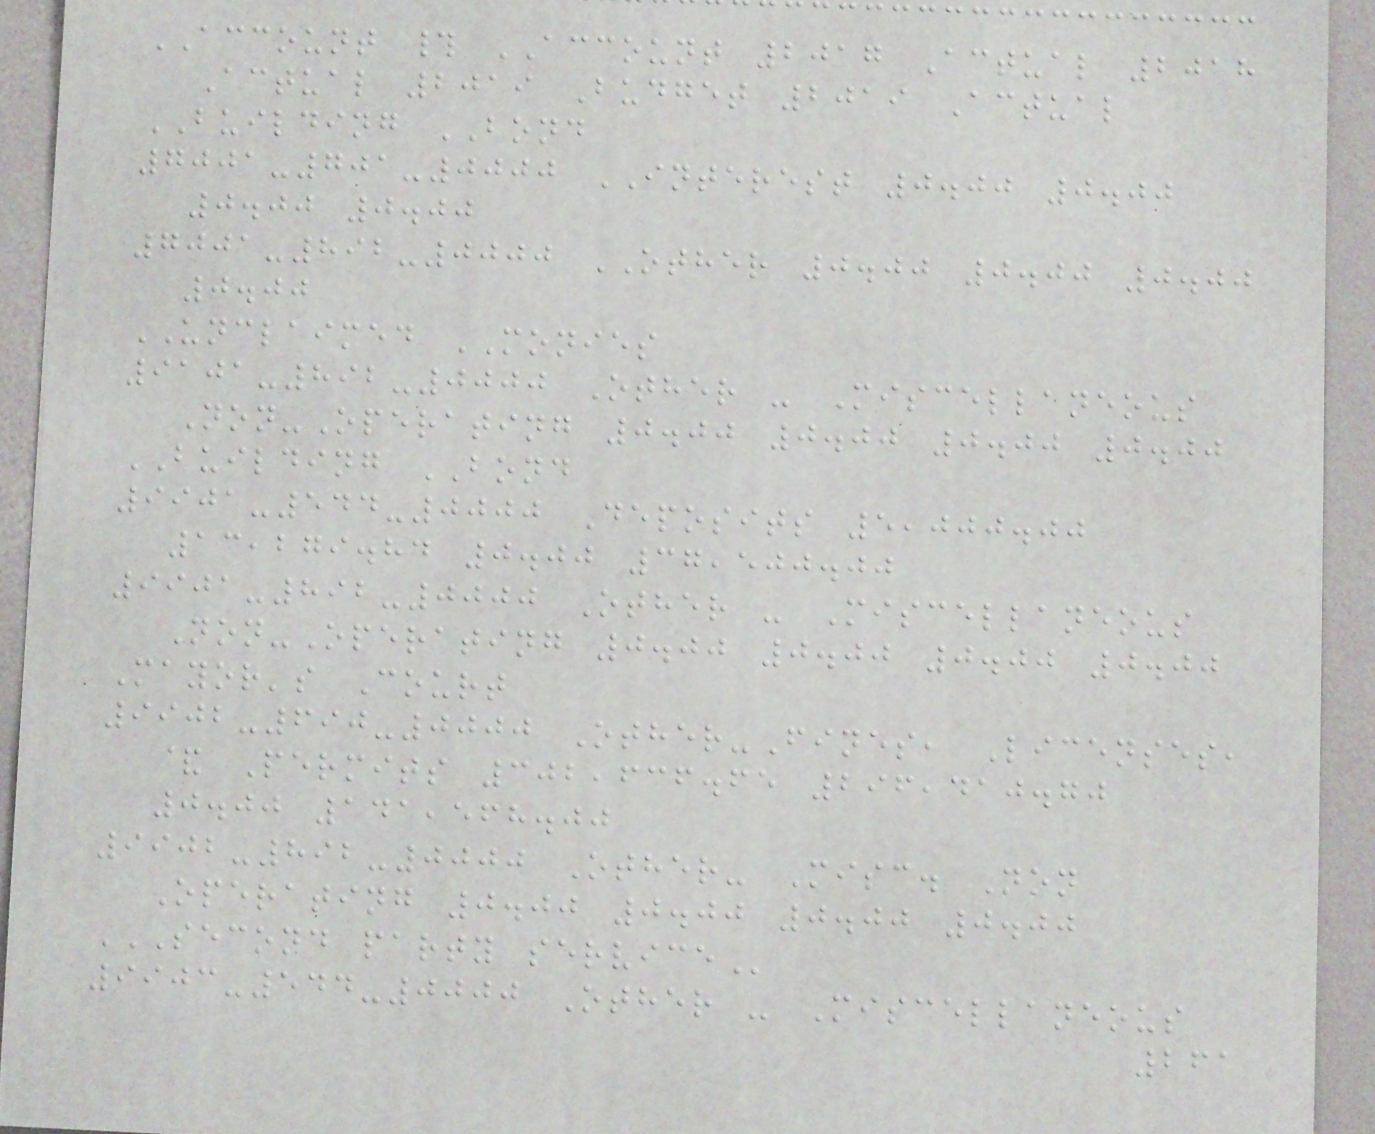ACCOUNT # ACCOUNT 2017 Actual 2018
Actual 2019 Budget 2019 Actual
BUILDING BOND
7001-701-0000 INTEREST 0.00 0.00
0.00 0.00
7001-892-0000 OTHER 0.00 0.00 0.00
0.00
UNCLAIMED MONIES
9101-892-0000 Other - Miscellaneous
Non-Operating 0.00 0.00 0.00 0.00
BUILDING BOND
9901-544-0000 Deposits 5,000.00
13,279.84 0.00 37,500.00
9901-892-0000 Other - Miscellaneous
Non-Operating 0.00 0.00 0.00 0.00
Mayor's Court
9902-690-0000 Other-Fines, Licenses,
& Permits 302,636.65 296,410.70
0.00 141,568.00
9902-892-0000 Other- Misc. Non
Operating 0.00 0.00 0.00 0.00
SECOND PARTY SERVICE
9903-544-0000 Other - Miscellaneous
261
